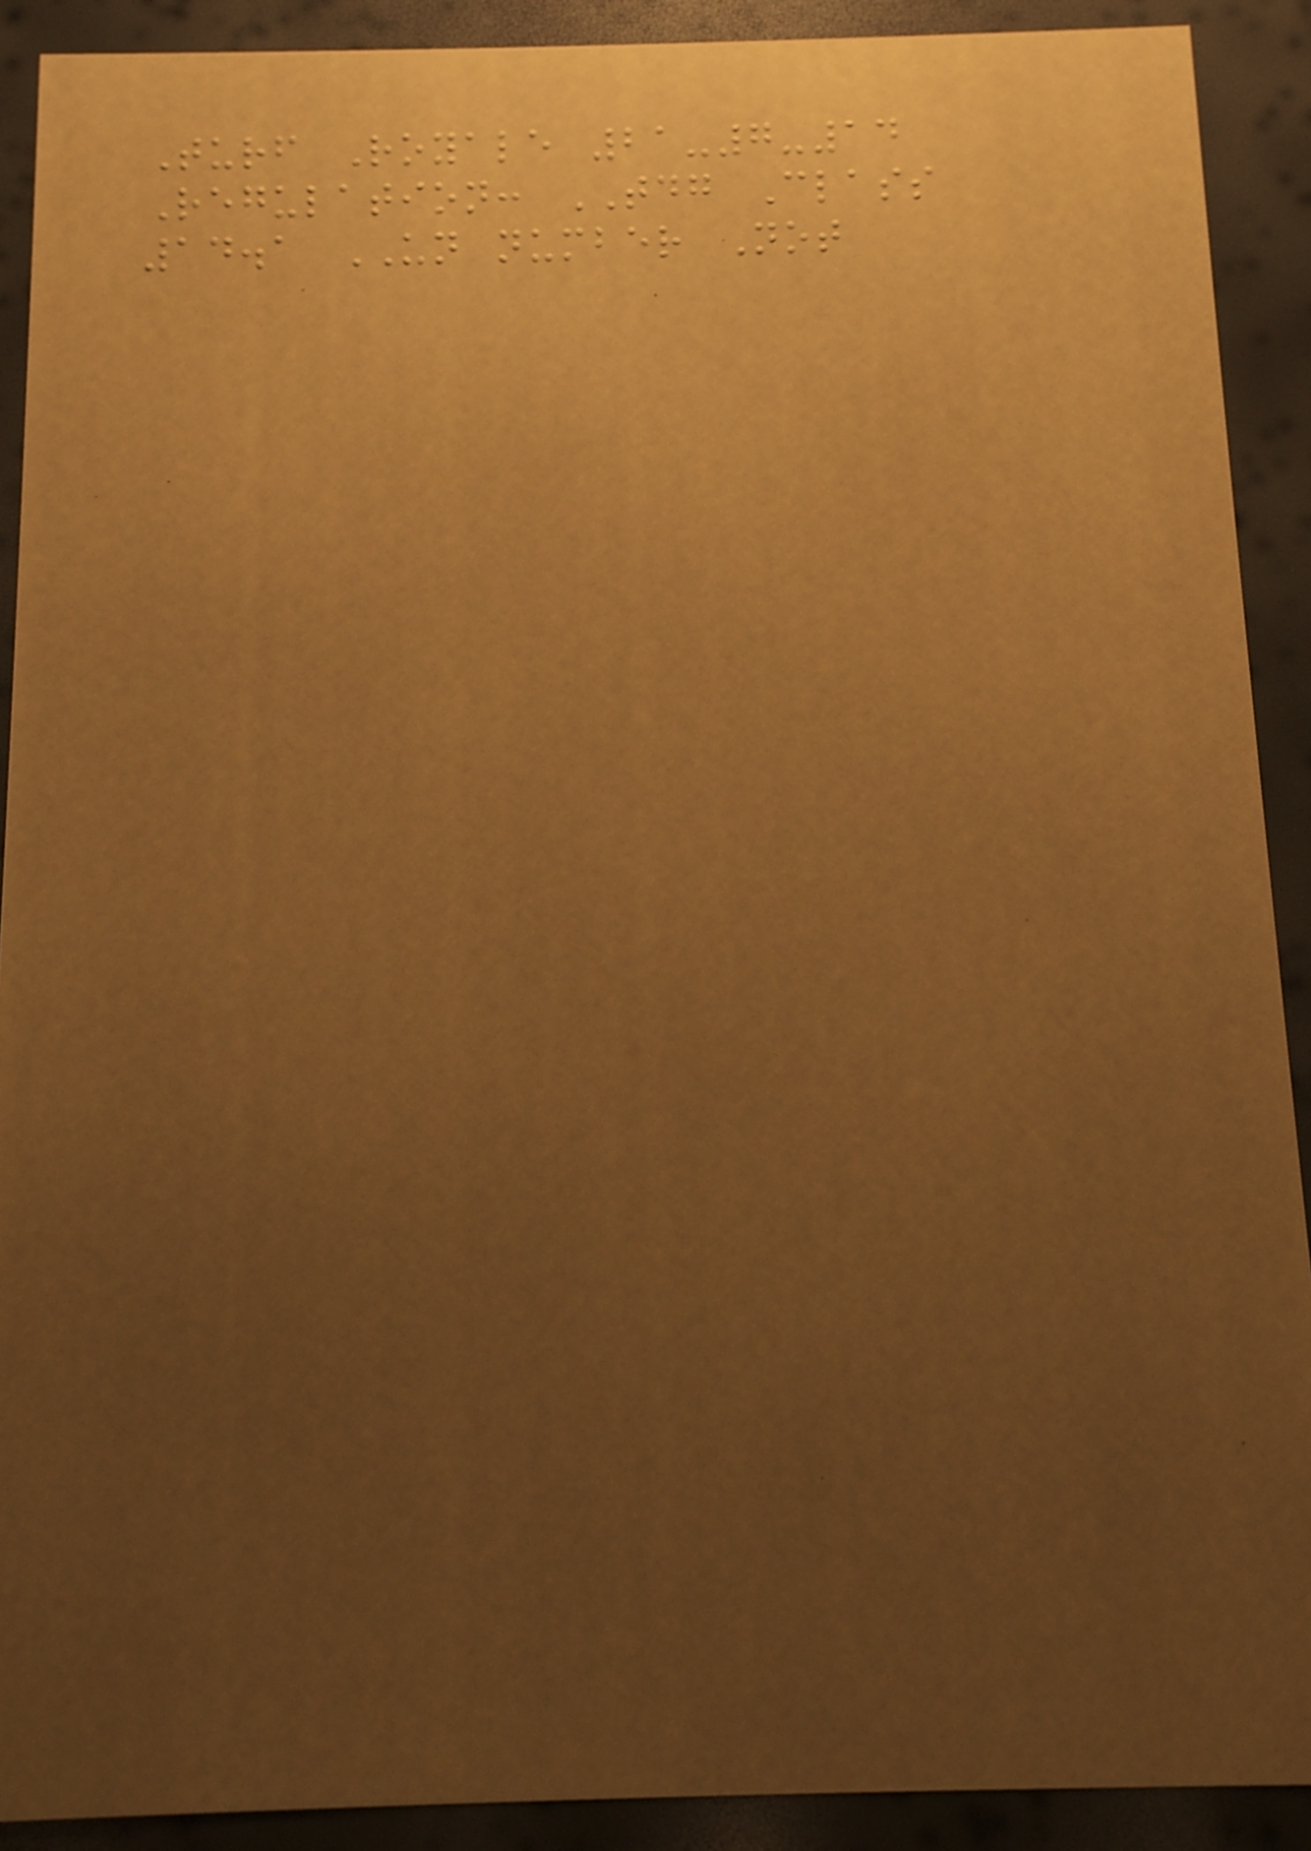Turf Royale 21-7-14
Regulation: TDG Class
14.1 UN number Not
